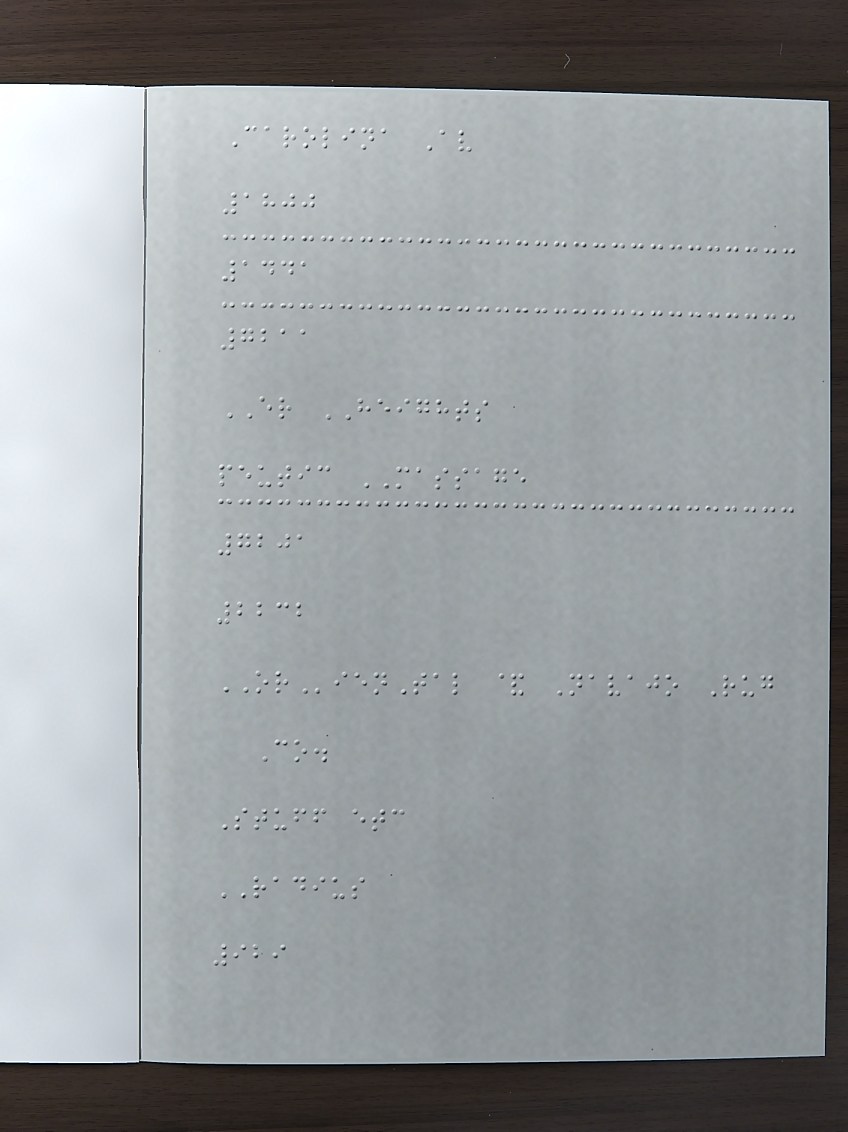Carolina Av
1800
1441
7211
ER HEIGHTS
peutic MASSAGE
7201
2232
ORienTal & Navajo Rug
Co.
Stuff etc
RADIUS
929
